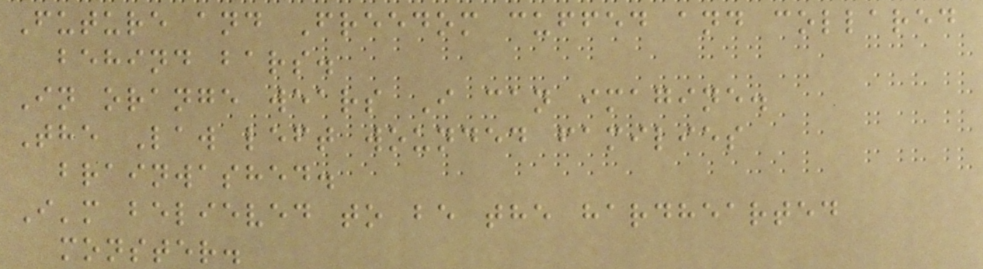Future and Freedom cuffed and collared
behind bars.
In orange wears I can imagine.
The Law left wounded families
brainwashed.
I'm believed to be the hardhearted
monster.
